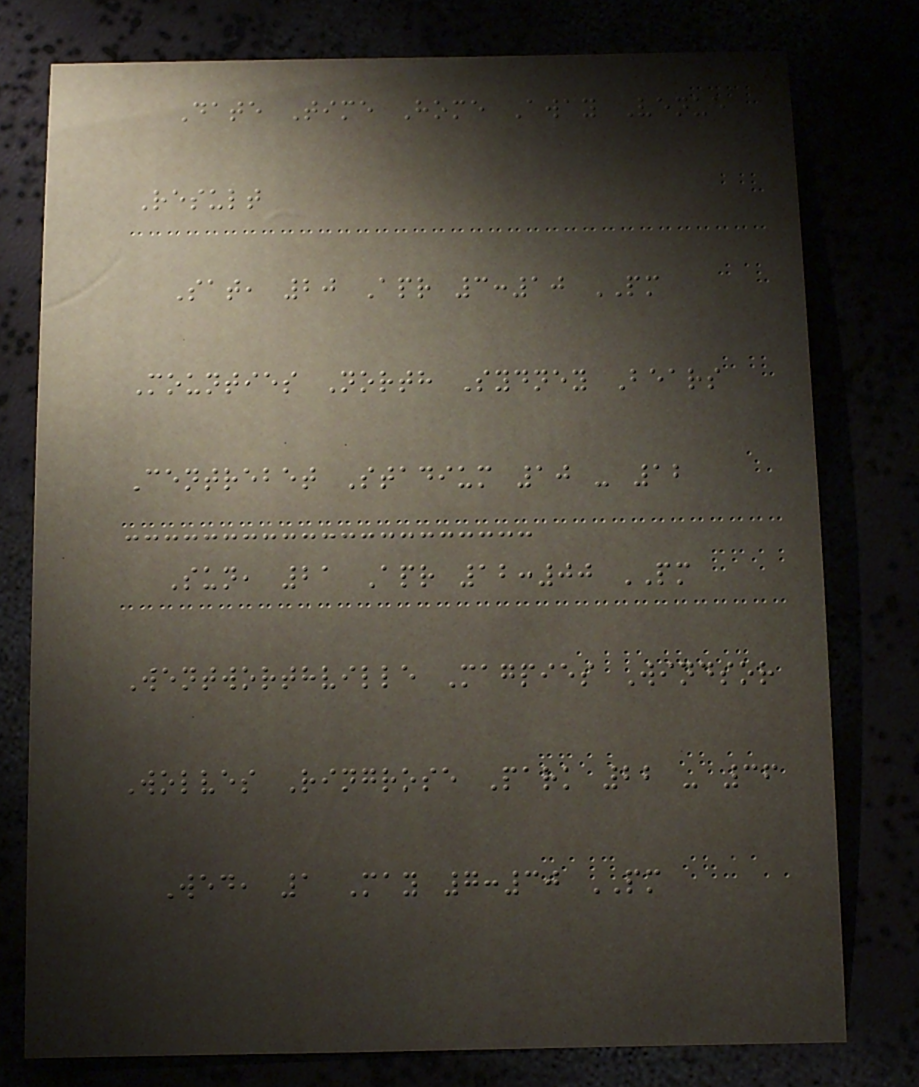Date Time Home Away Venue
Result
Sat, 20 Apr 3:10 PM
Mounties North Sydney Bears
Centrebet Stadium 10 - 12
Sun, 21 Apr 12:00 PM
Wentworthville Magpies Windsor
Wolves Ringrose Park 22 - 36
Wed, 1 May 7:30 PM
